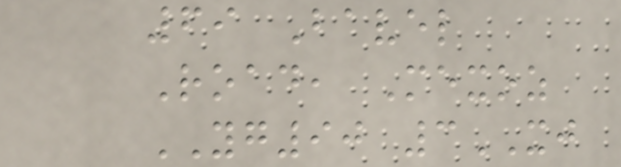69 Bavel
Road, Mexoz
YG90 3XJ
